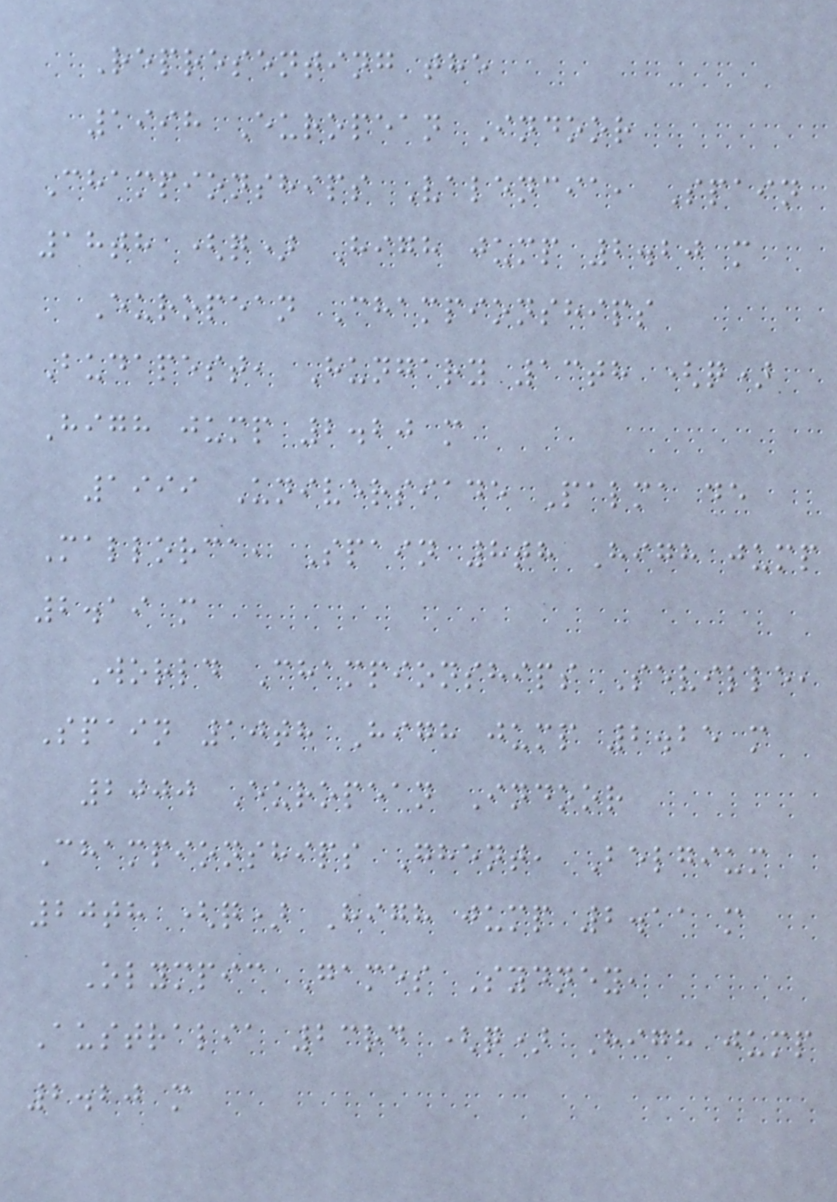Representing the
1998 European Indoor
Championships Valencia, Spain
18th (q) High jump 2.20 m
European Championships
Budapest, Hungary 13th (q)
High jump 2.20 m
1999 Universiade Palma de
Mallorca, Spain 8th High jump
2.19 m
World Championships Seville,
Spain 10th High jump 2.25 m
2000 European Indoor
Championships Ghent, Belgium
20th (q) High jump 2.11 m
Olympic Games Sydney,
Australia 23rd (q) High jump
2.20 m
